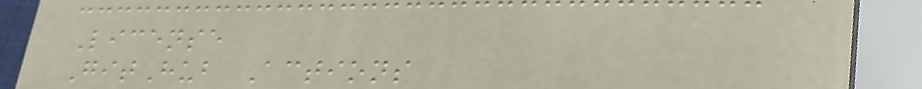License
GitHub Actions
